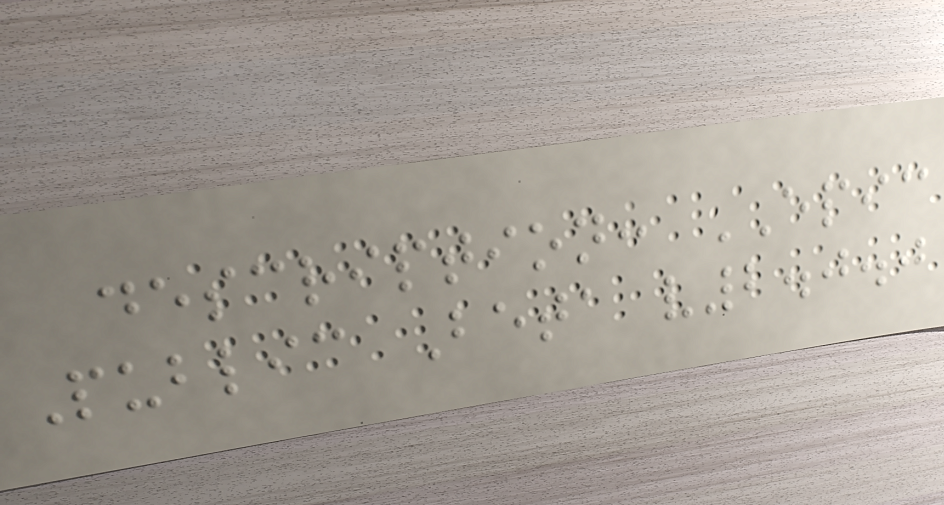description: EPIC
Public Beta v2.0.0
